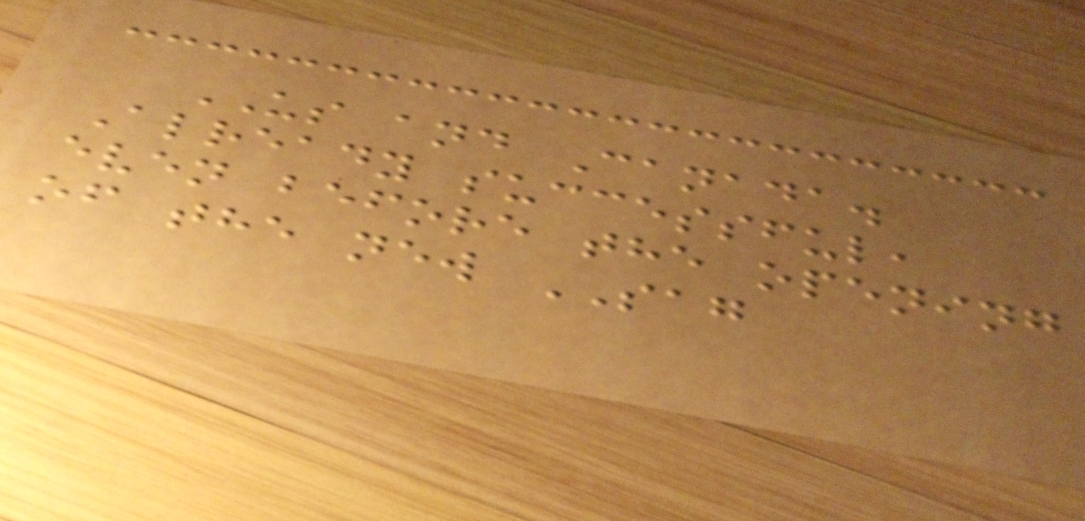US and Canada.
Already successful,
even before the opening
of the new SAG
